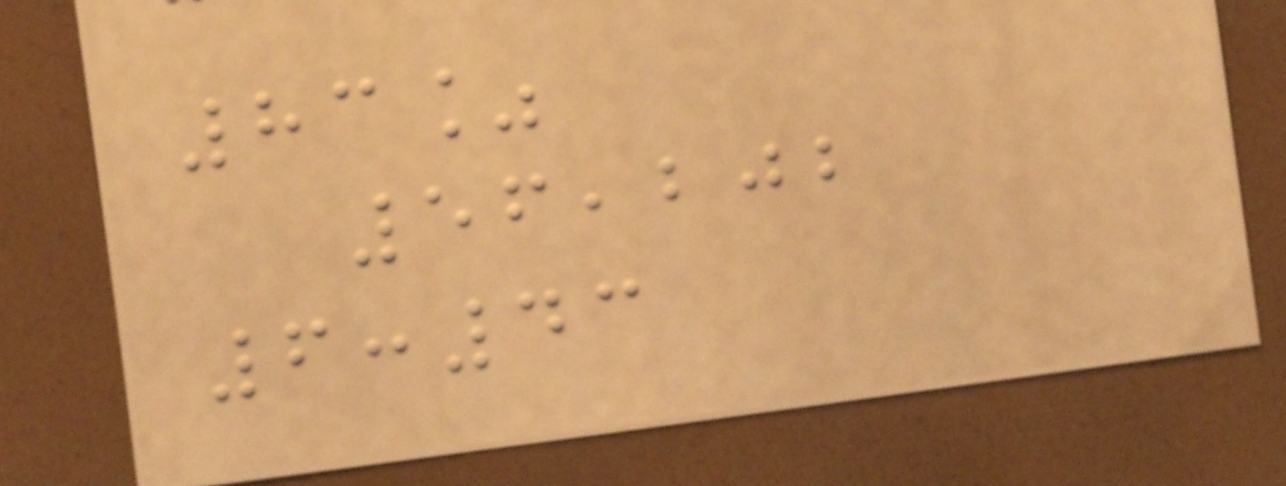83%
56,202
6:43
